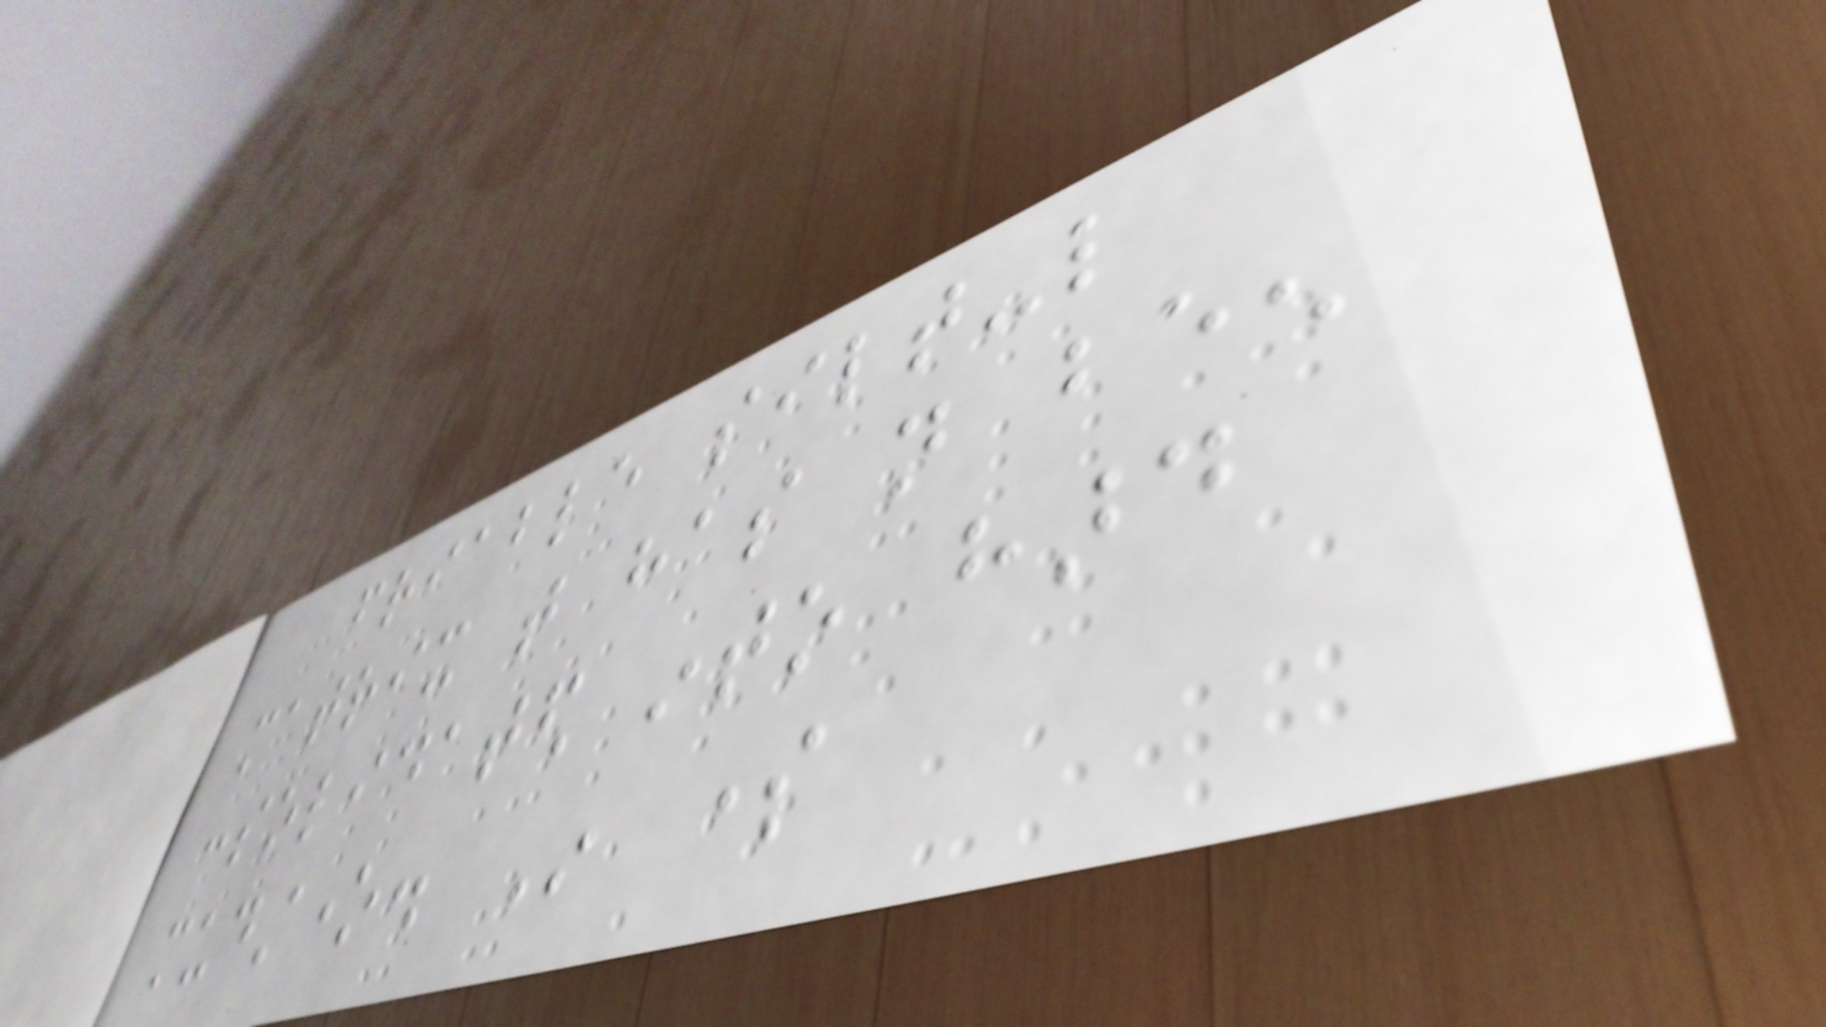friable silt-like
matrix that has not been
consolidated into hard
mudstone. In some
